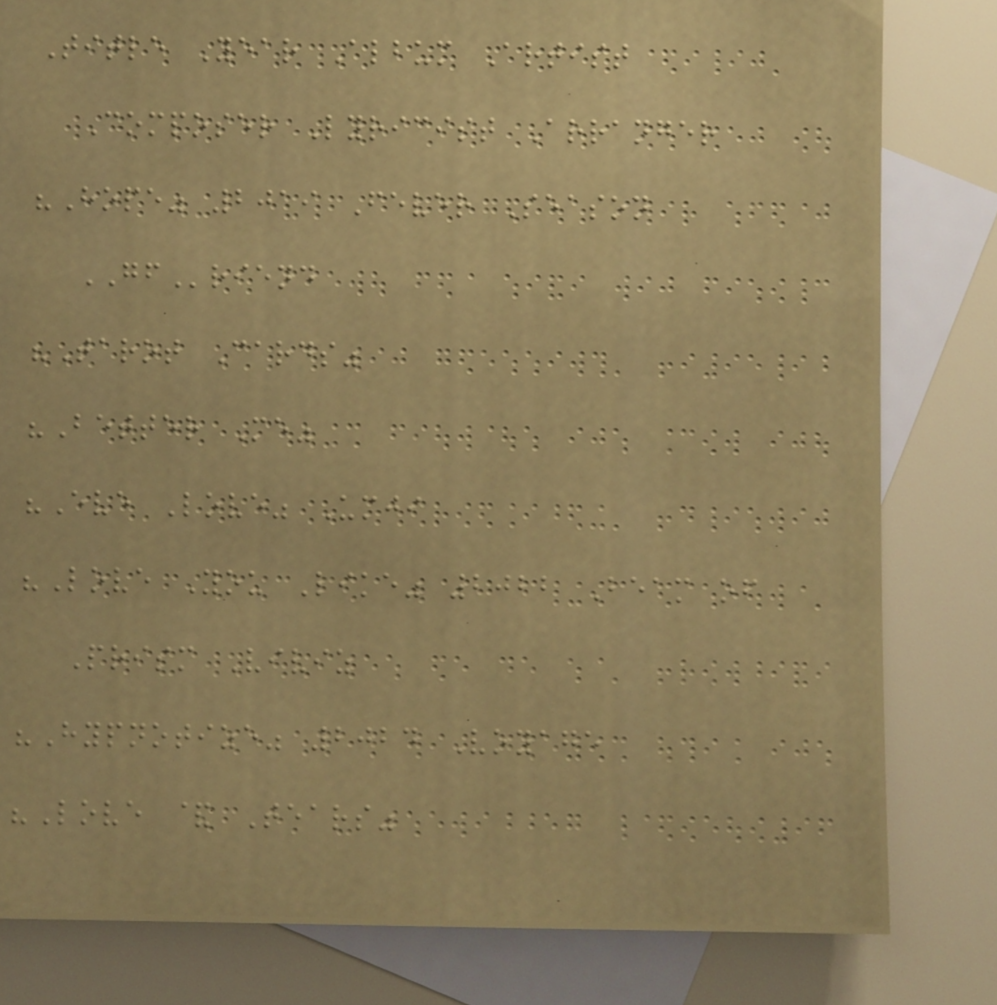Title Year Album Artist
Composer Lyricist Arranger
"Hope" 2019 Fever Season
GFriend
"Tarot Cards"
"Better Me"
"Eve Love" Umji
"Love You Like" 2022 Beam of
Prism Viviz
"Hypnotize" 2024 Voyage
"Love & Tears"
